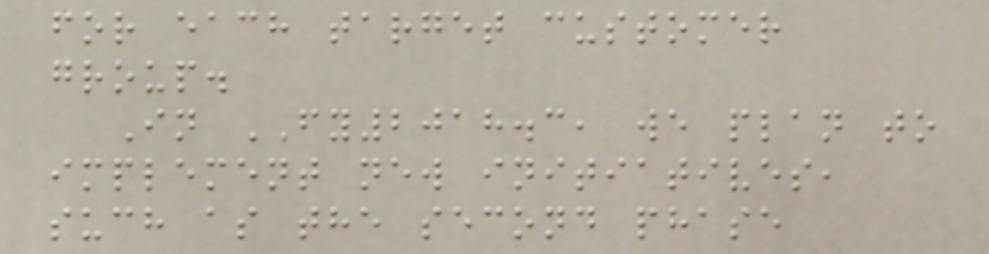for each target customer
group.
In FY2018.3, we plan to
implement new initiatives,
such as the second phase
